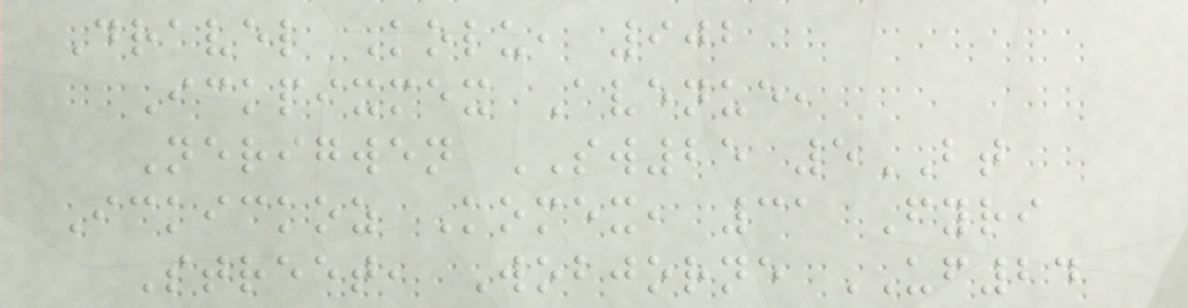Dravel Kolu, 902
Ickpixmex Avenue,
Nerigwen SW25 5BT
Ickickoz Komex, 31 Fyri
Street, Wobjorne UF24
